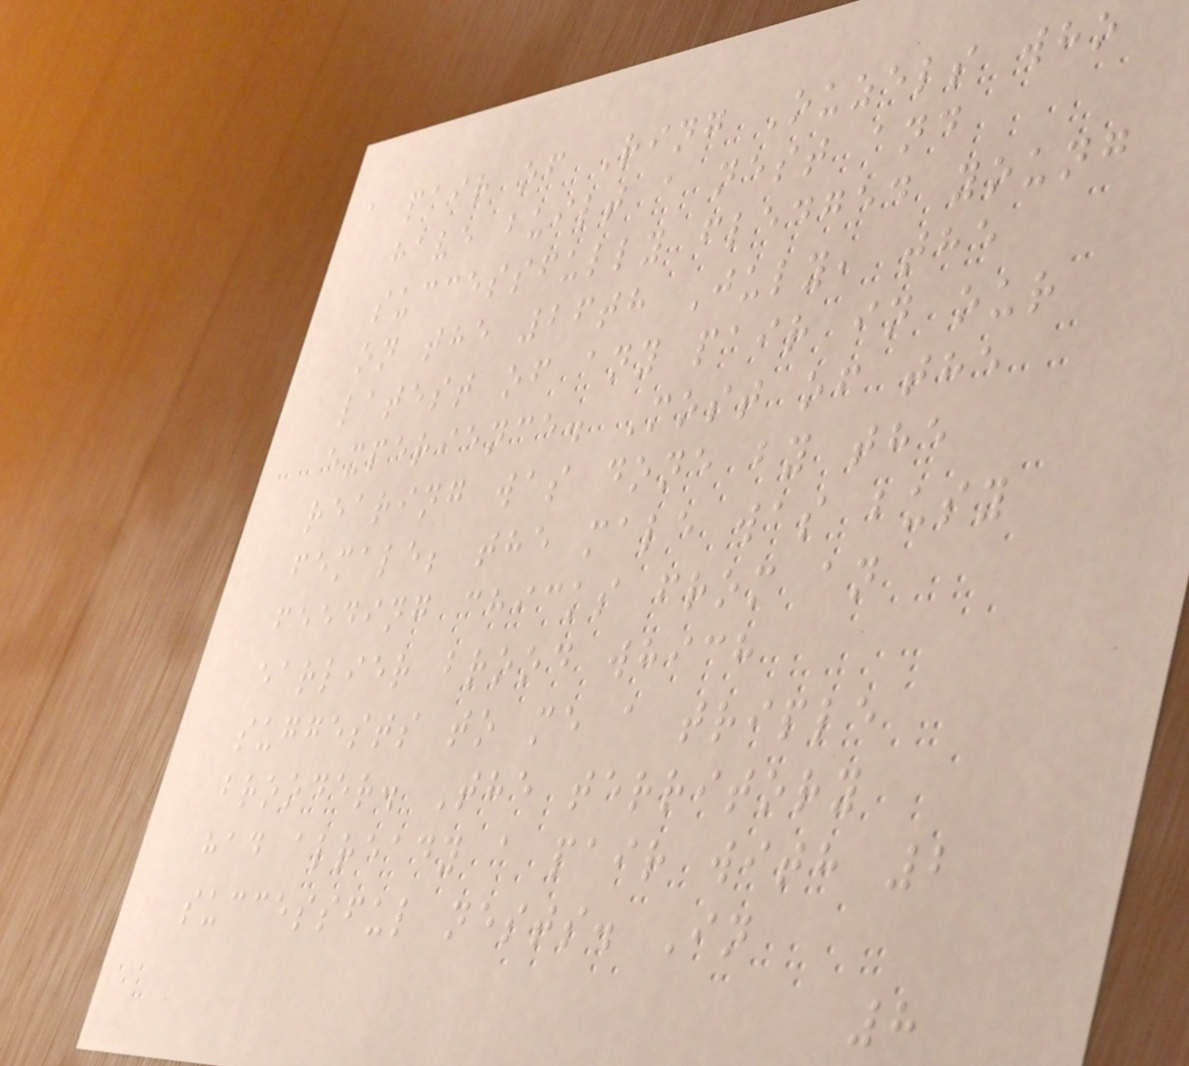a pair of Ring Ouzels who
have built a nest and
successfully fledged young
on the 26th July, the
latest of any pair in our
experience. Most of the
rearing was done by the
female; the male was busy
feeding chicks from an
earlier brood which
suggests to me a triple
brooder. The territory
had already a pair with 2
successful nests. In
8
